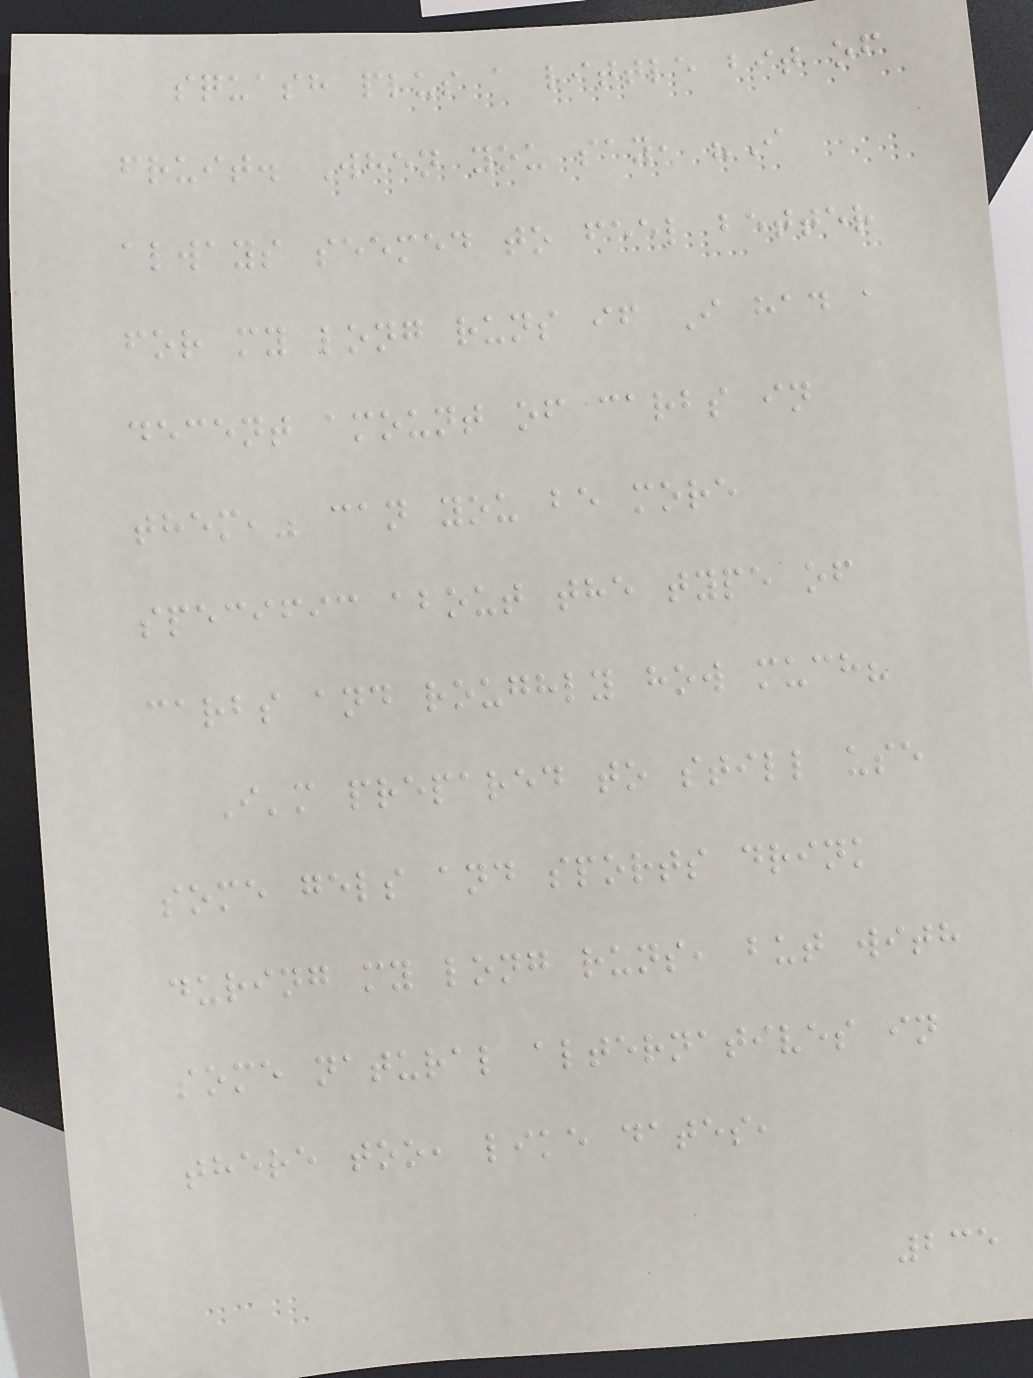squash plus a little bit of
fruit. When you say, "I
always seemed to feel better
for my long runs if I had a
decent amount of carbs in
them," can you be more
specific about the type of
carbs and roughly how much?
I'm prepared to still use
some gels and sports drink
during my long runs, but with
some natural alternatives in
there too, like dates,
235
